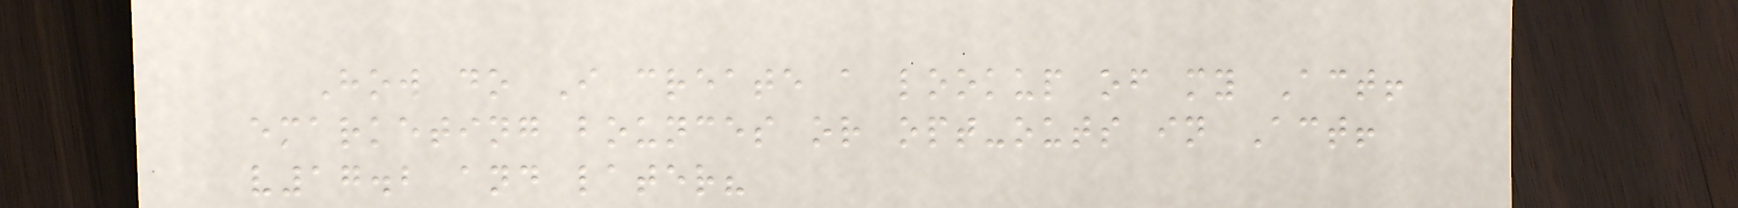How do I create a lookup of my Act!
emarketing bounces or opt-outs in Act!
v17.2 and later?
